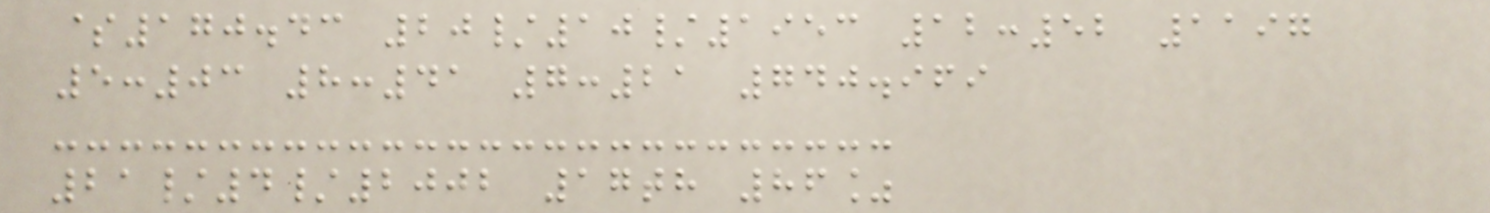$170.43 20/10/1953 12:52 1197
5:03 8:41 7:21 740.969
21/4/2002 17th 86%
